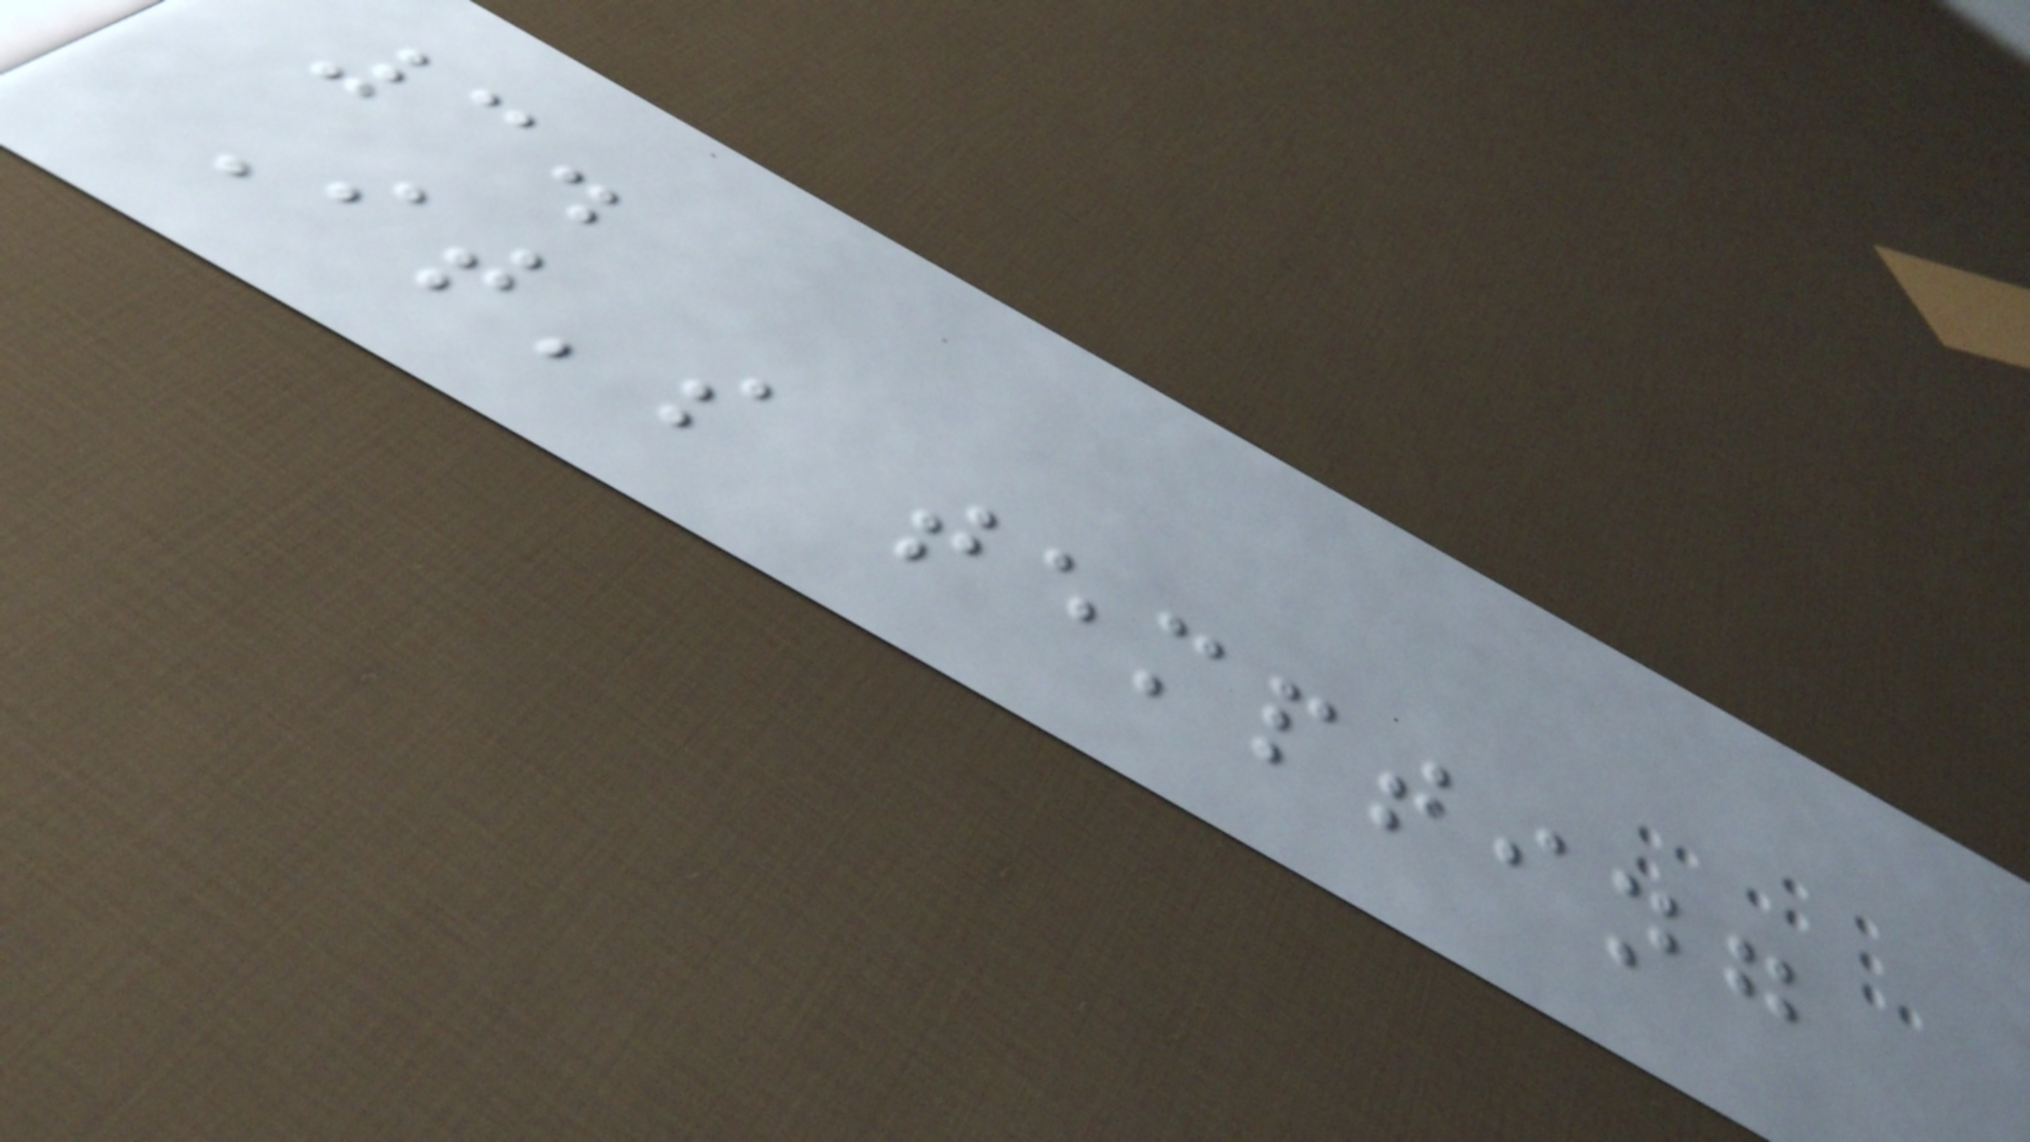3.
It's tempting
